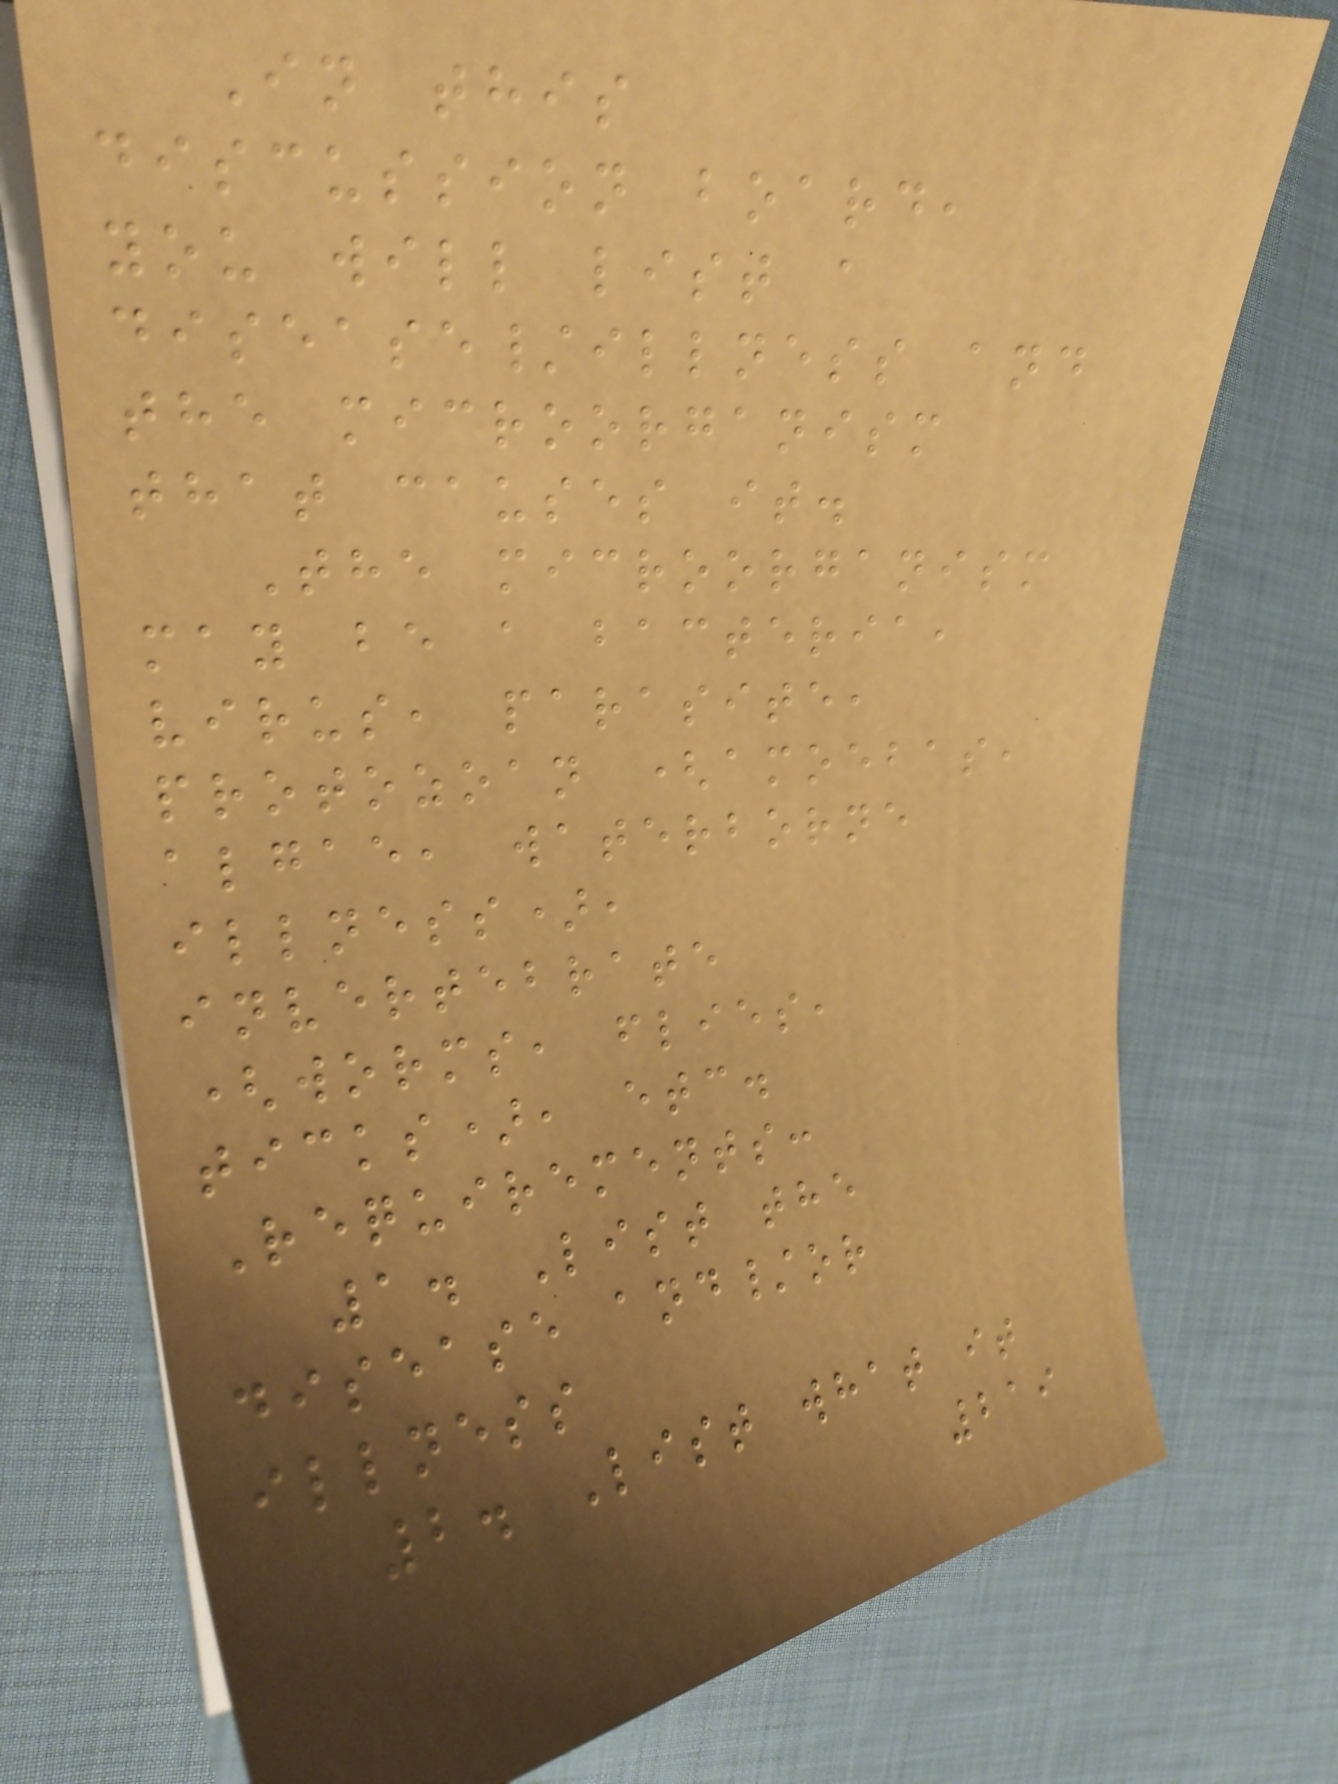In this
discussion board,
you will list a
disease/illness and
the microorganism
that causes it.
The microorganism
may be a bacteria,
virus, parasite,
protozoan (amoebas,
algae, waterborne
illness),
invertebrate
(worms, flies,
ticks), etc.
Requirements:
1. List the
disease and/or
illness
2. List what it
219
